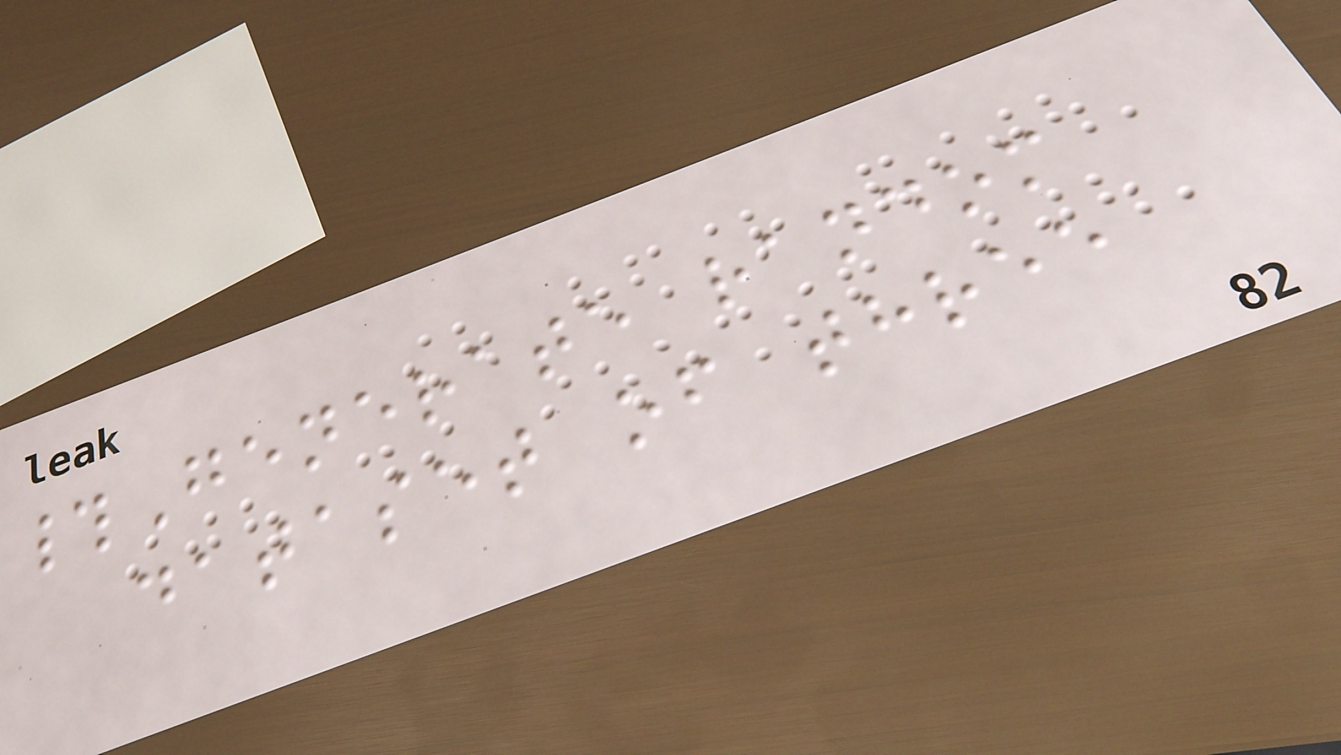#Generate random
dataset of three
